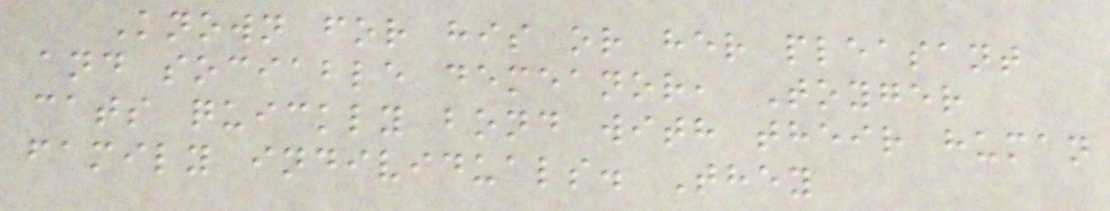Known for his or her pleasant
and sociable demeanor, Toyger
cats quickly bond with their human
family individuals. They
